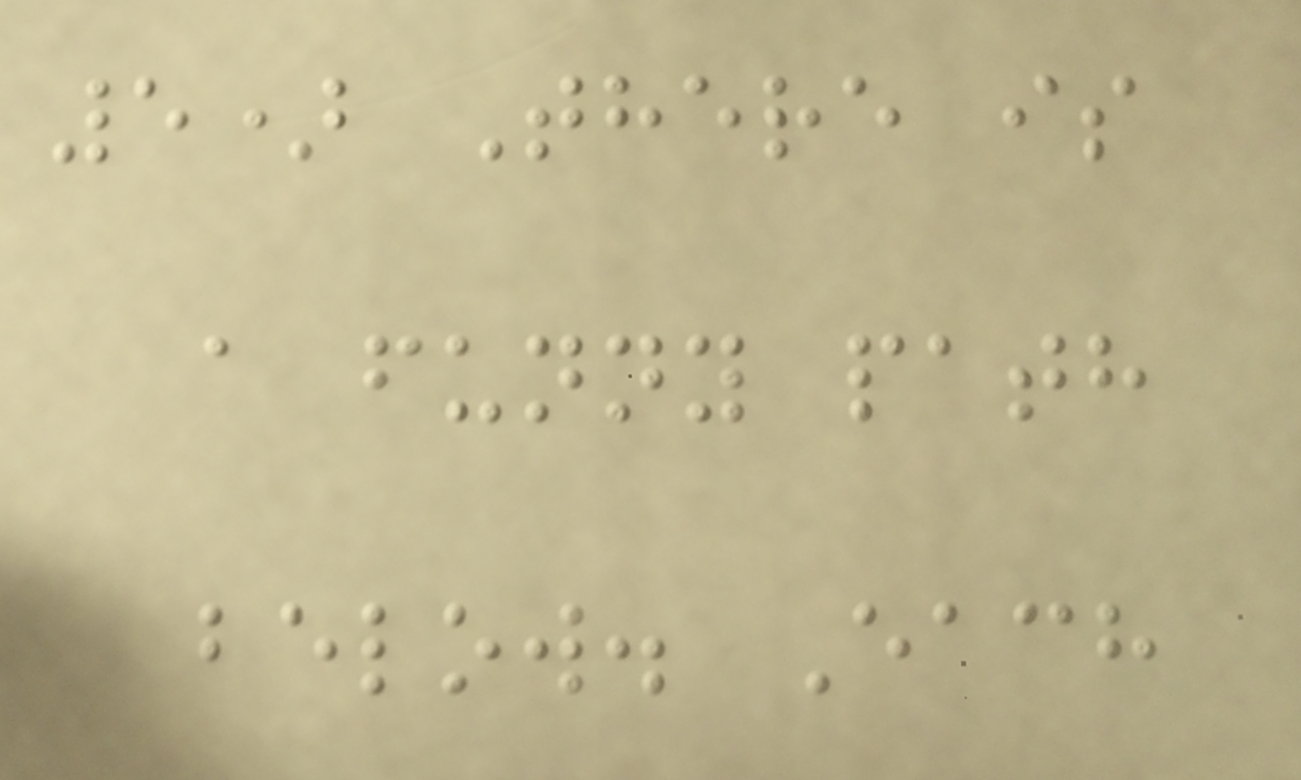5) There is
a funny path
below. Each
